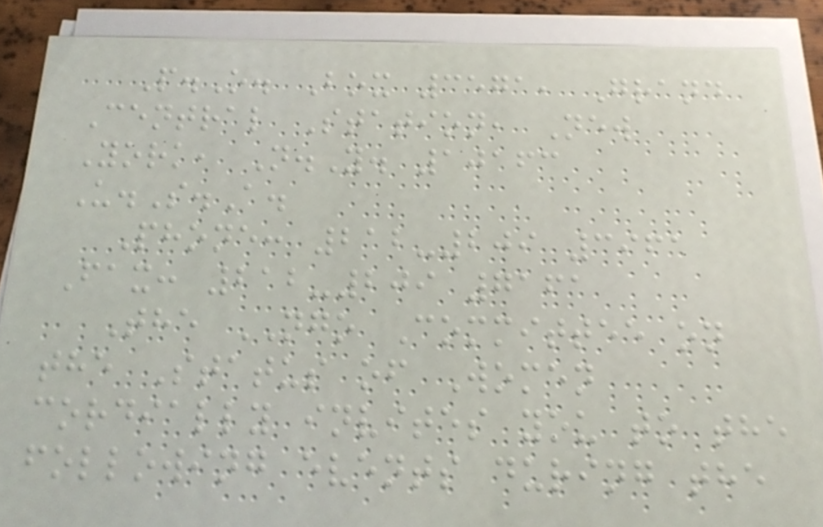P.O. Box 3571, Grand
Central Station, New
York, N.Y. 10163
U.S.A.
Phone: 212-209 3961
Fax: 212-209 7161
The NGO Committee on
the Status of Women
cordially invites you to the
following events during the
